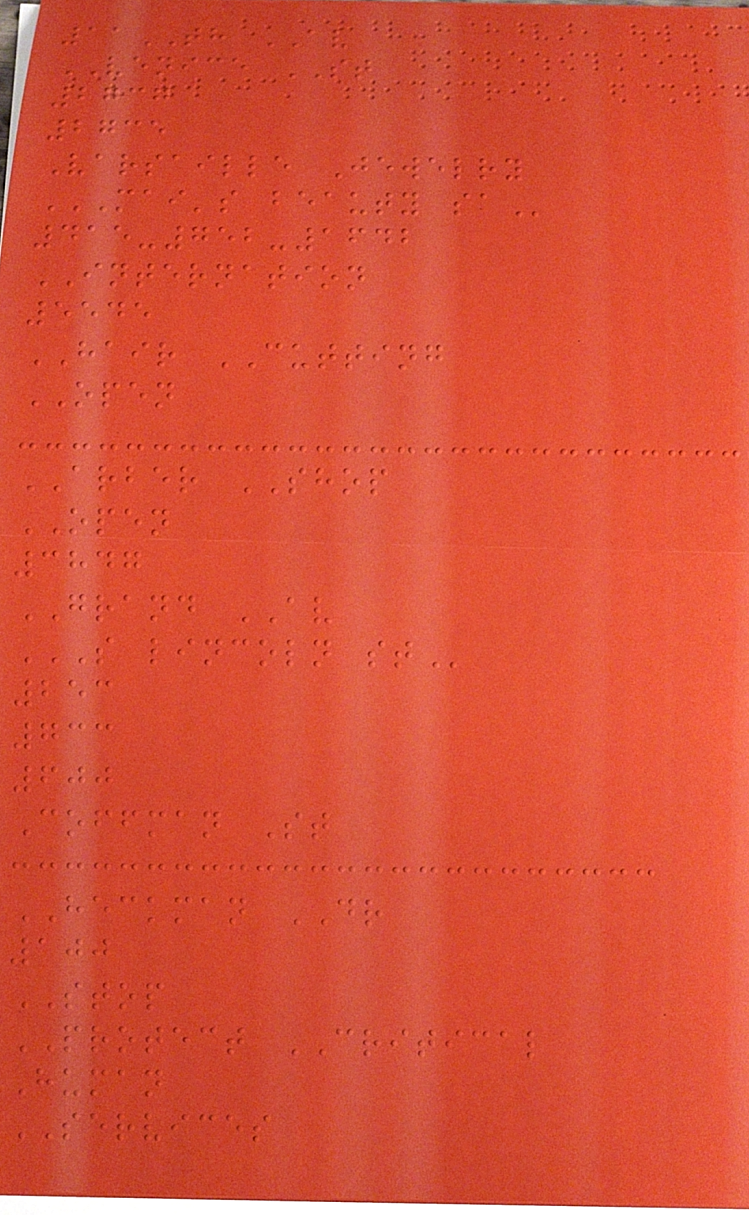11TH AV
VENICE ST
2737
2735
Varsaille Jewelry
MAI'S BEAUTY SA
415-752-1642
INTERNATION
5545
HAIR CUTTING
OPEN
ARBER SHOP
OPEN
3847
GRAND AV
S LINCOLN ST
253
733
600
Coffman St
HECKMAN DR
100
STOP
PROTECT CRITICAL
Human
SERVICES
